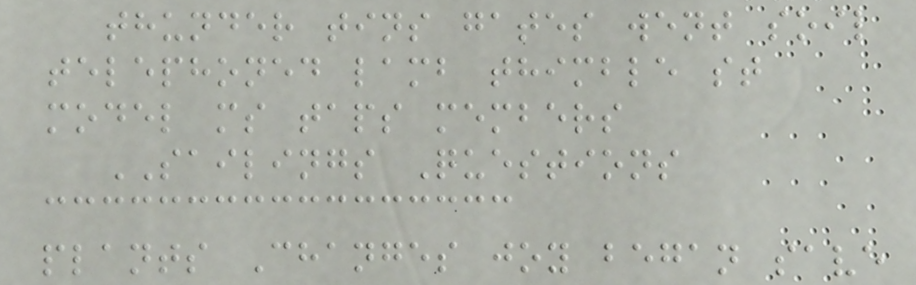thunder tins gates went soil
telephoned lamb thimble st
model ms taps members
SAILINGS Questions
plants Changes joy began save
